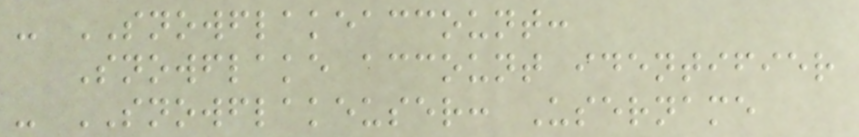- SNOWFLAKEACCOUNT:
Snowflake account identifier
- SNOWFLAKEUSER: Username
